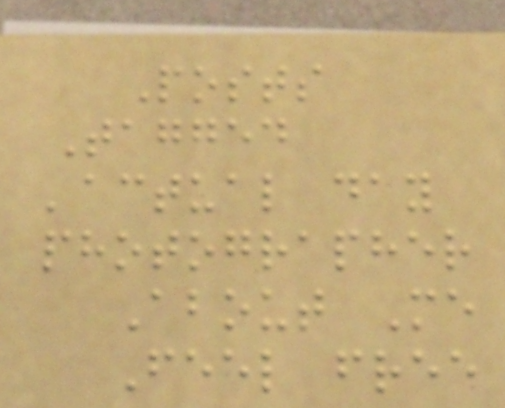Posts
Tagged
'actual day
photographer
About Me
Feel free
